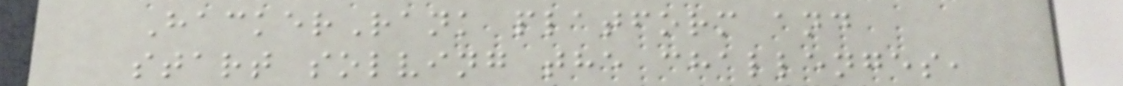HackerRank platform and
start solving the challenges,
